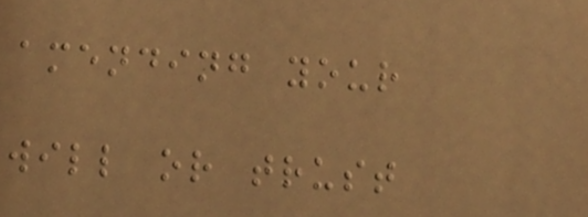amending your
will or trust
